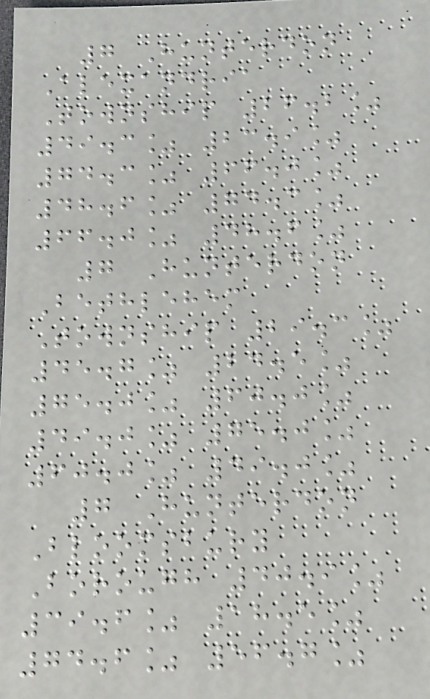7 Hunterdon
Alexandria
Township 26.2%
49.3% 23.9%
74.3% 66.0%
48.6% 74.3%
66.0% 48.6%
7 Hunterdon
Bethlehem
Township 29.3%
45.7% 24.5%
75.0% 60.0%
49.0% 75.0%
60.0% 49.0%
7 Hunterdon
Bloomsbury
Borough 40.9%
39.6% 18.5%
74.6% 56.7%
